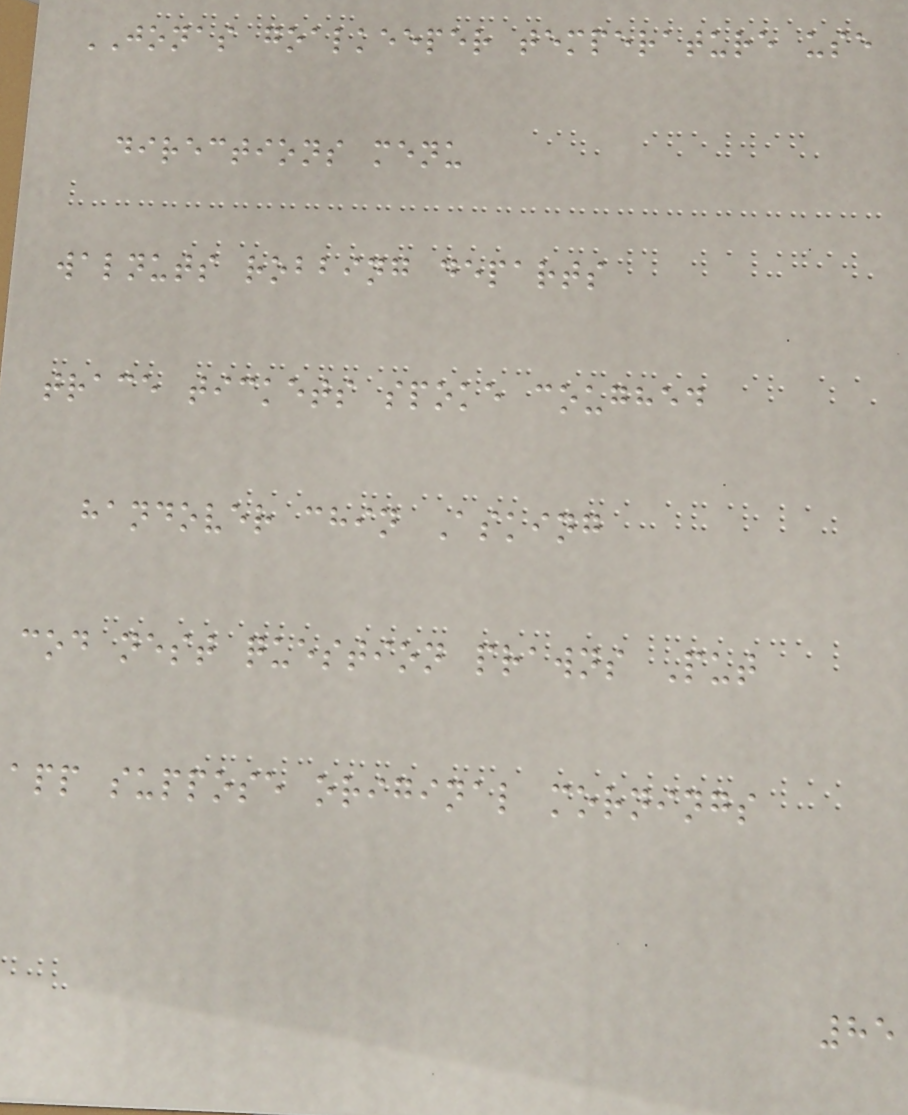JONAS goalkeeper temperature use
directions menu
walnuts robbing departs
trace tickets spoke coughed
handover chin Asking
cod nest question prawns Put
app suppose original mornings
85
